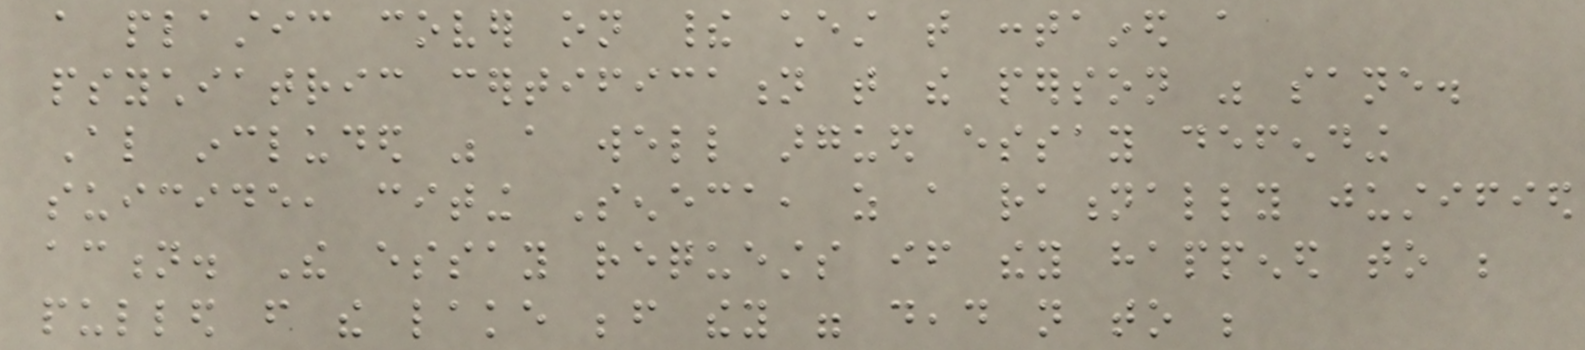a plastic cover on their chest that contained a
psychiatric certification that the person was sane.
Also included was a well argued essay defending
suicide, citing Seneca, as a rationally justified
action. The essay requests if they happened to be
pulled from the lake before they were dead not to be
